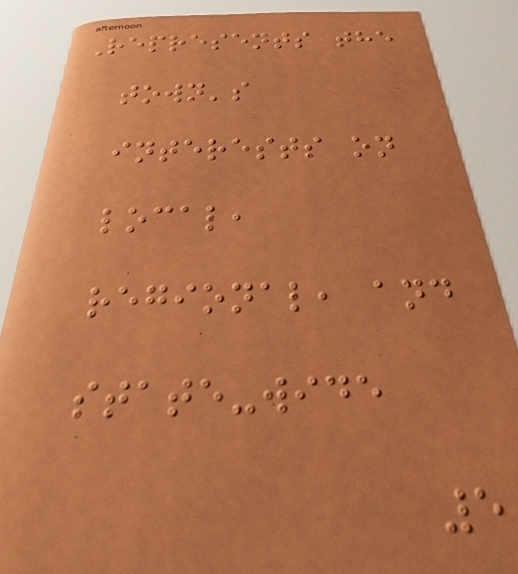Represents the
town's
interests on
local,
regional, and
state-wide
5
